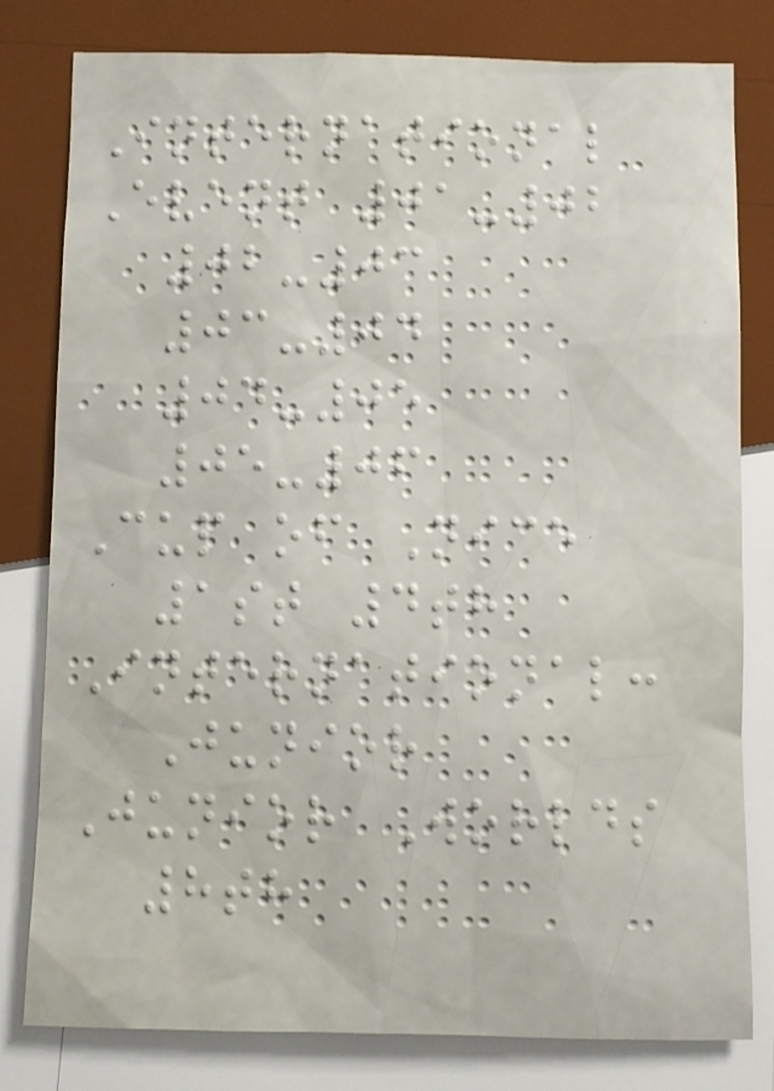International
Event 01-02
02-03
03-04
04-05
05-06
Cup of Nice
1st 4th
International:
Junior
Junior Worlds
8th
